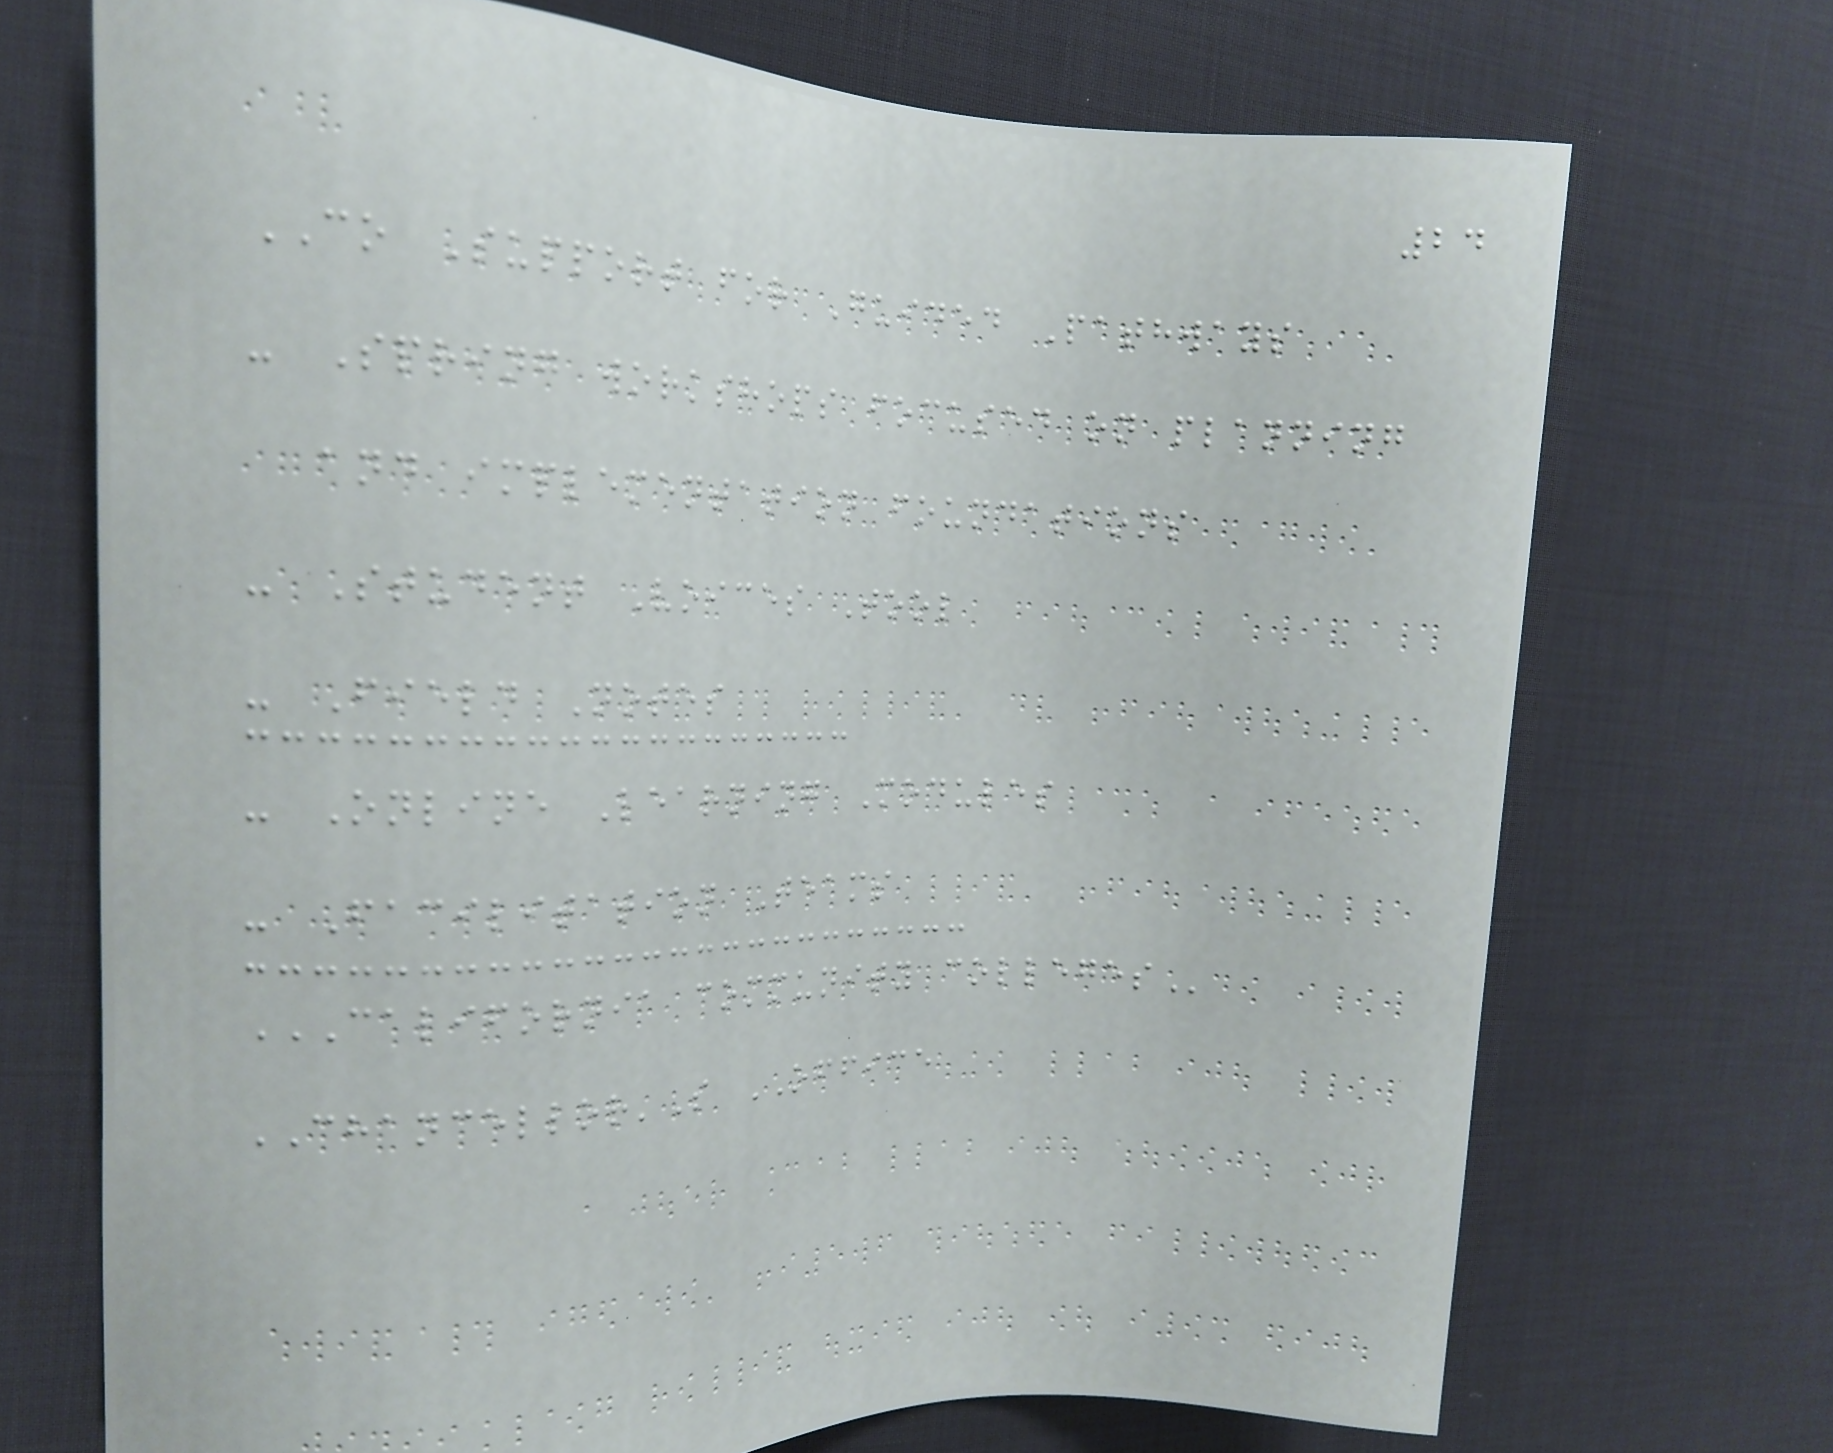24
CO Support for Guided Pathways
- Spring workshops focused on planning
and implementation foundations
- Student Voices Tool
- Field Notes
- Online Learning Modules
- Facilitation Teams
CALIFORNIA COMMUNITY COLLEGES
CHANCELLOR'S OFFICE
